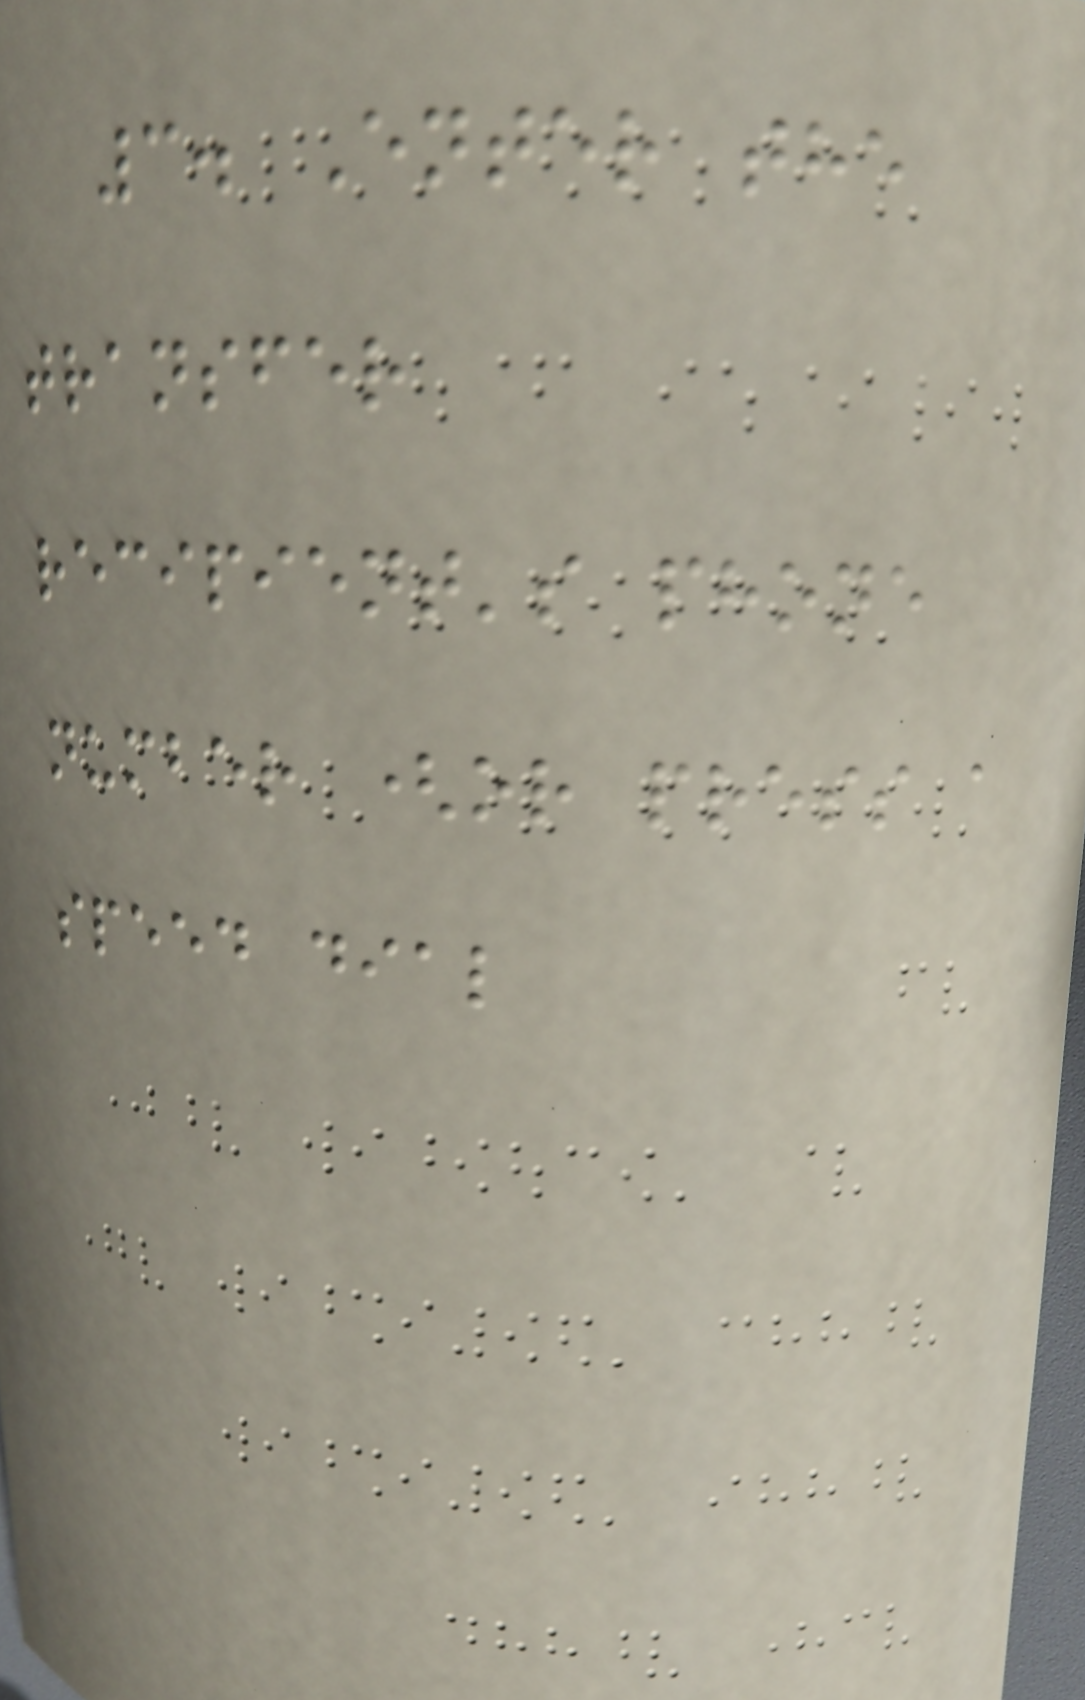3. Enter the
transfer
recipient's phone
number (or press a
speed dial
